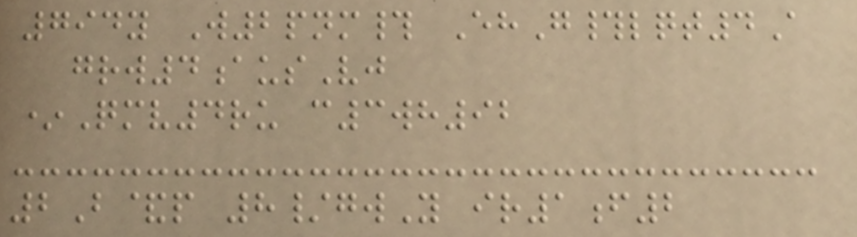794y W2pnm# EhG#lqt4A
grw4ausVj
*Qmv4ru c3wh92
2B&p 8/gwY ir1f2
